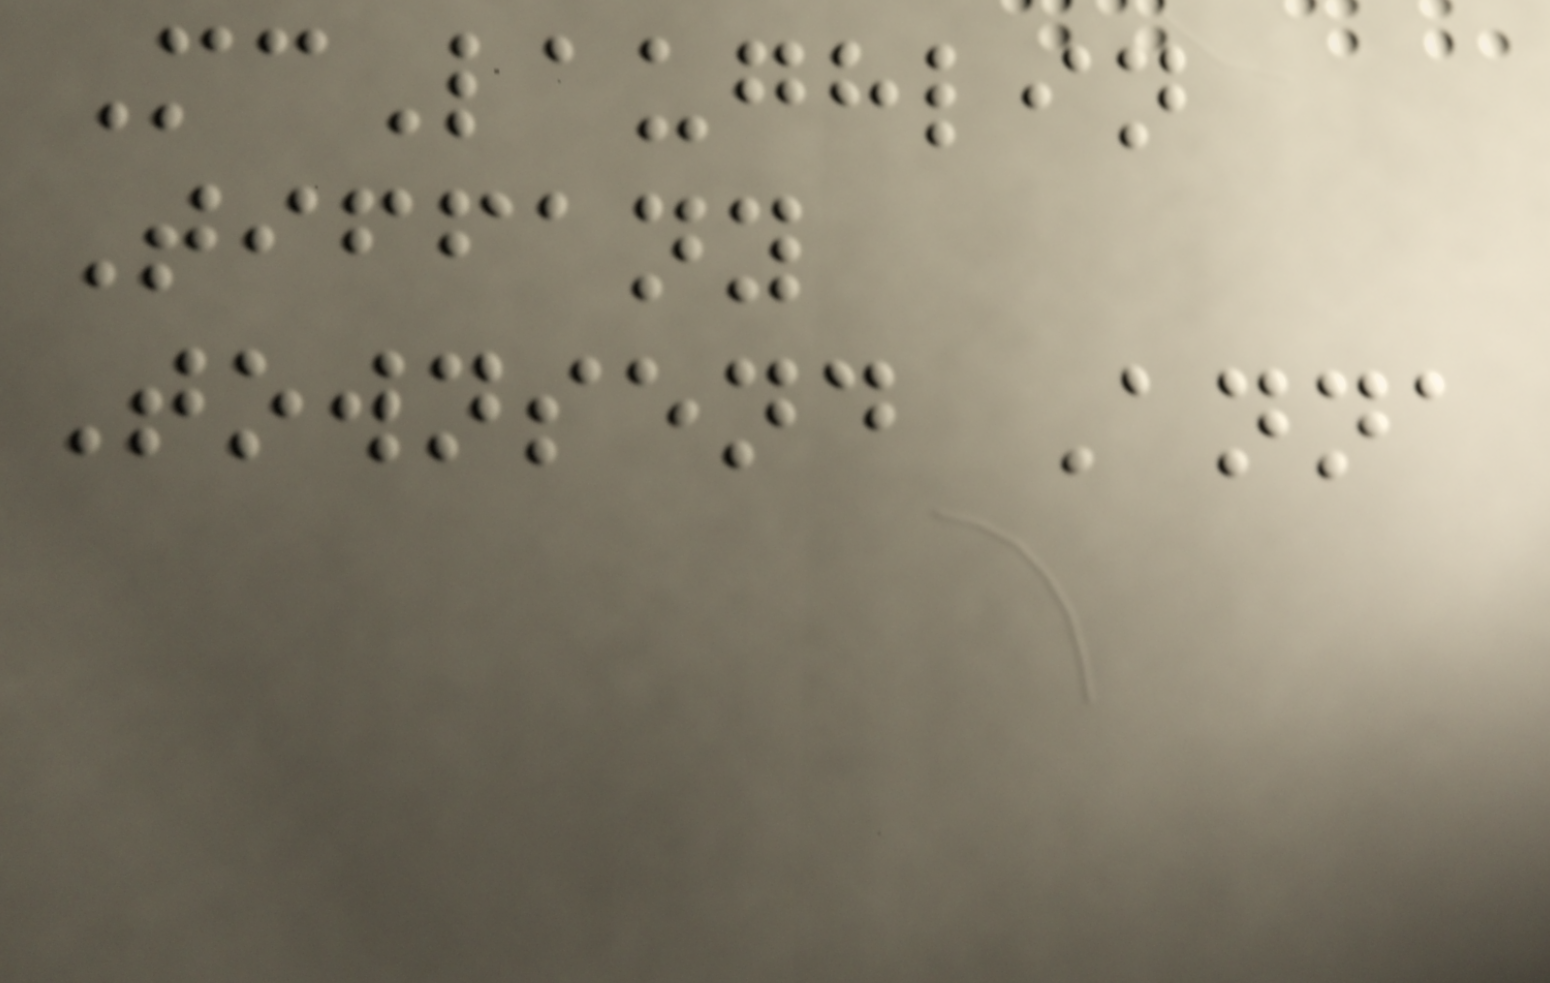McLaughlin
Tiffany
Townsend Anna
